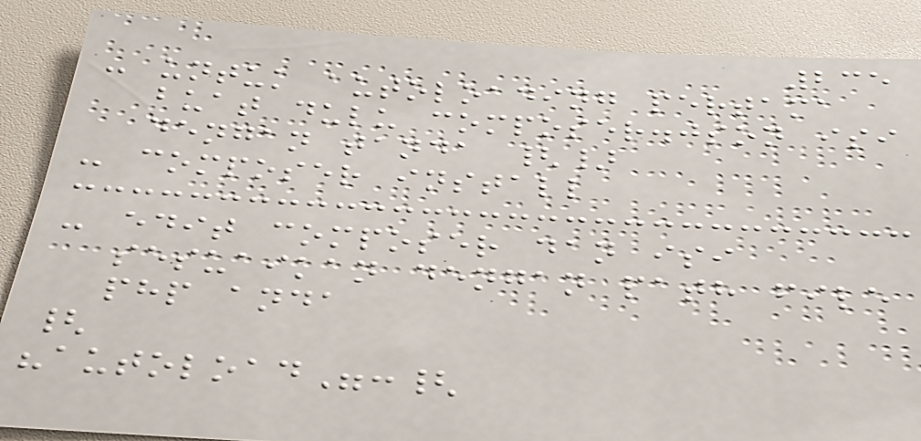235
- untuk autoloading pertama
buat dulu composer.json isi
dengan tanda {}
- composer install
- edit composer dan isi
sesuaikan dengan path file
php anda
{
"autoload":{
